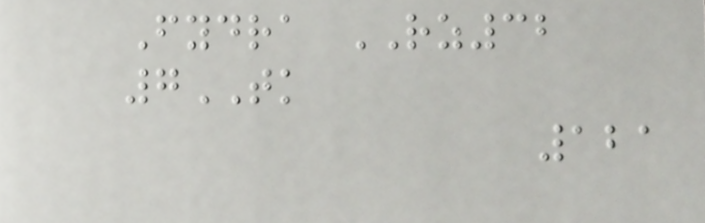Fydra RZ32
7TK
121
